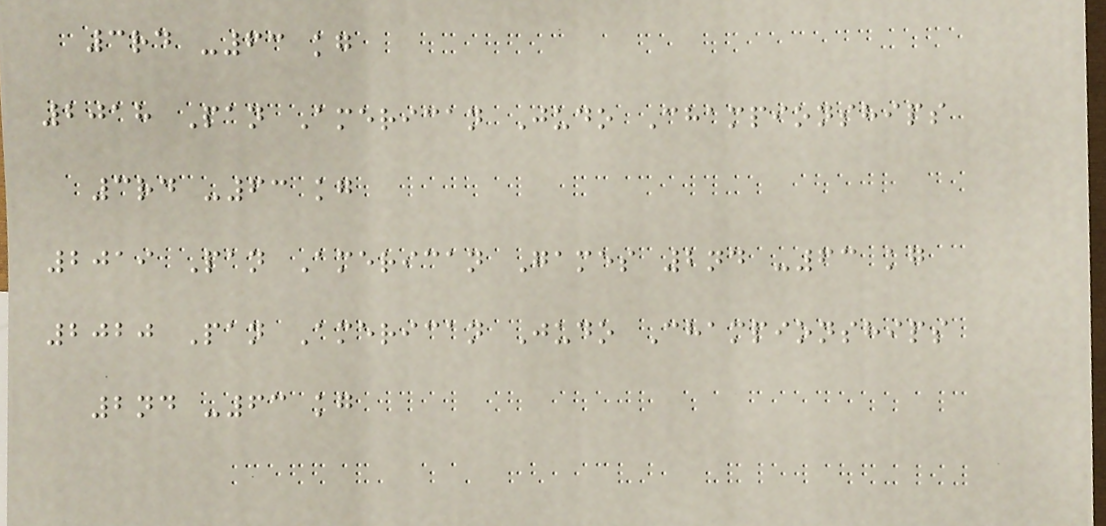3rd -63 kg
2018 Pan American Judo Championships
3rd -63 kg
2019 Pan American Games 2nd -63 kg
2020 Pan American Judo Championships
2nd -63 kg
